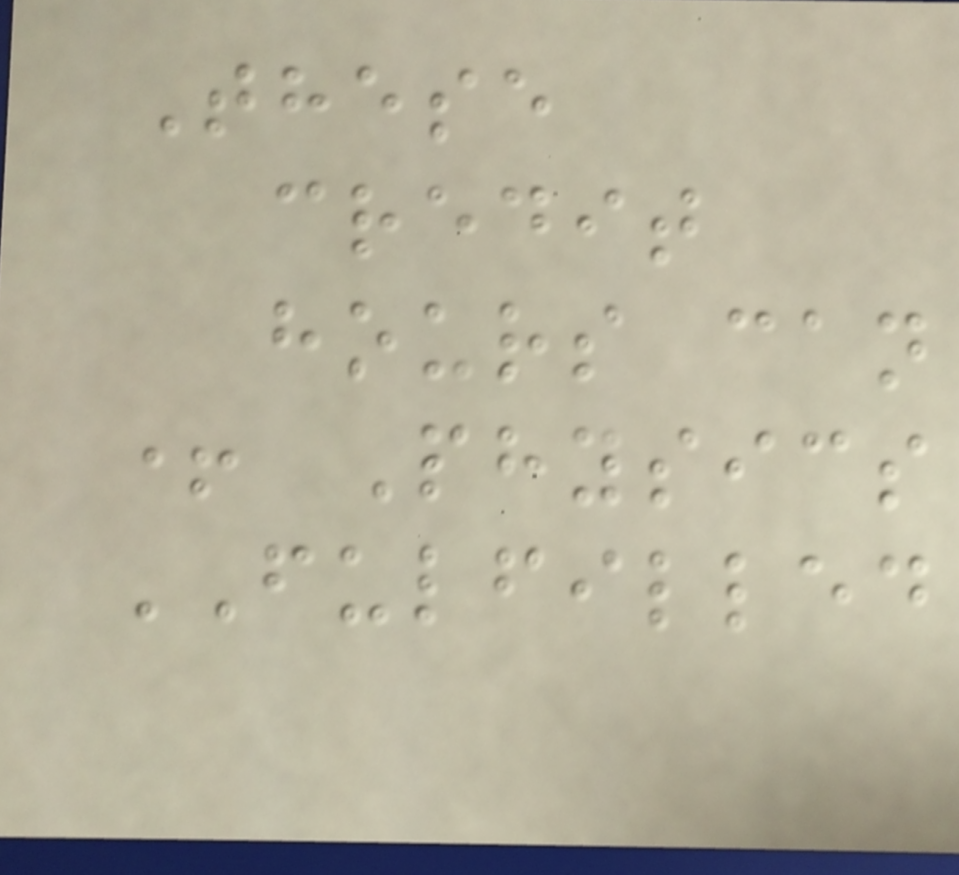These
credit
hours can
+ Physics
FULFILLED
